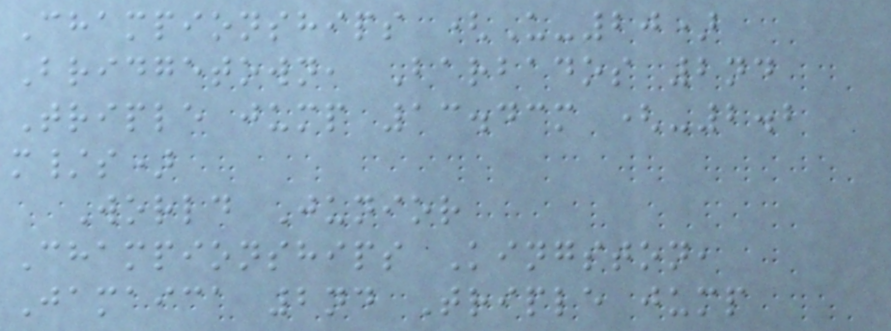Championships (U-20)
Bridgetown, Barbados 2nd
Triple jump 13.43m (-2.2
m/s)
World Junior
Championships Kingston,
Jamaica 2nd Triple jump
